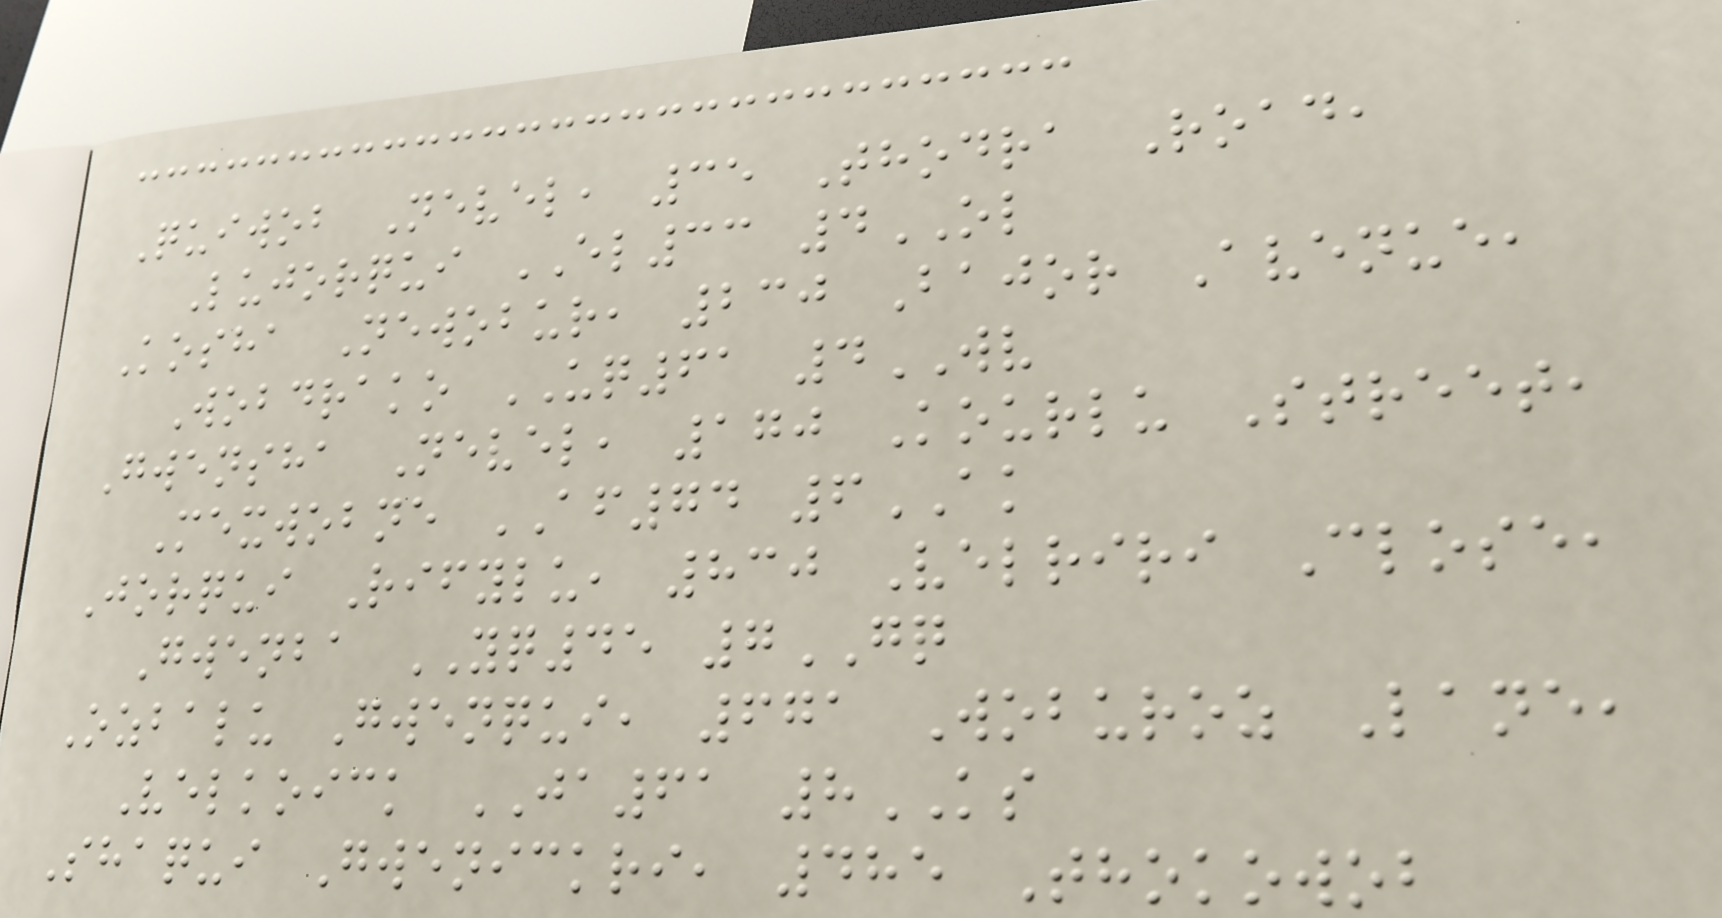Quiwob Nevel, 35 Thodra Road,
Lujorqui EL33 4OL
Kosha Newobur, 230 Bajor Avenue,
Wobdrako UQ61 4WV
Gwensha Nevel, 170 Kourlu Street,
Mexwobne AF74 6AK
Jorqui Rifylu, 830 Velriri Close,
Gwenba YQ45 7GQ
Ozbalu Gwenqui, 671 Woburoz Lane,
Velkoick JA61 8KS
Shaqui Gwenickri, 485 Thokowob
